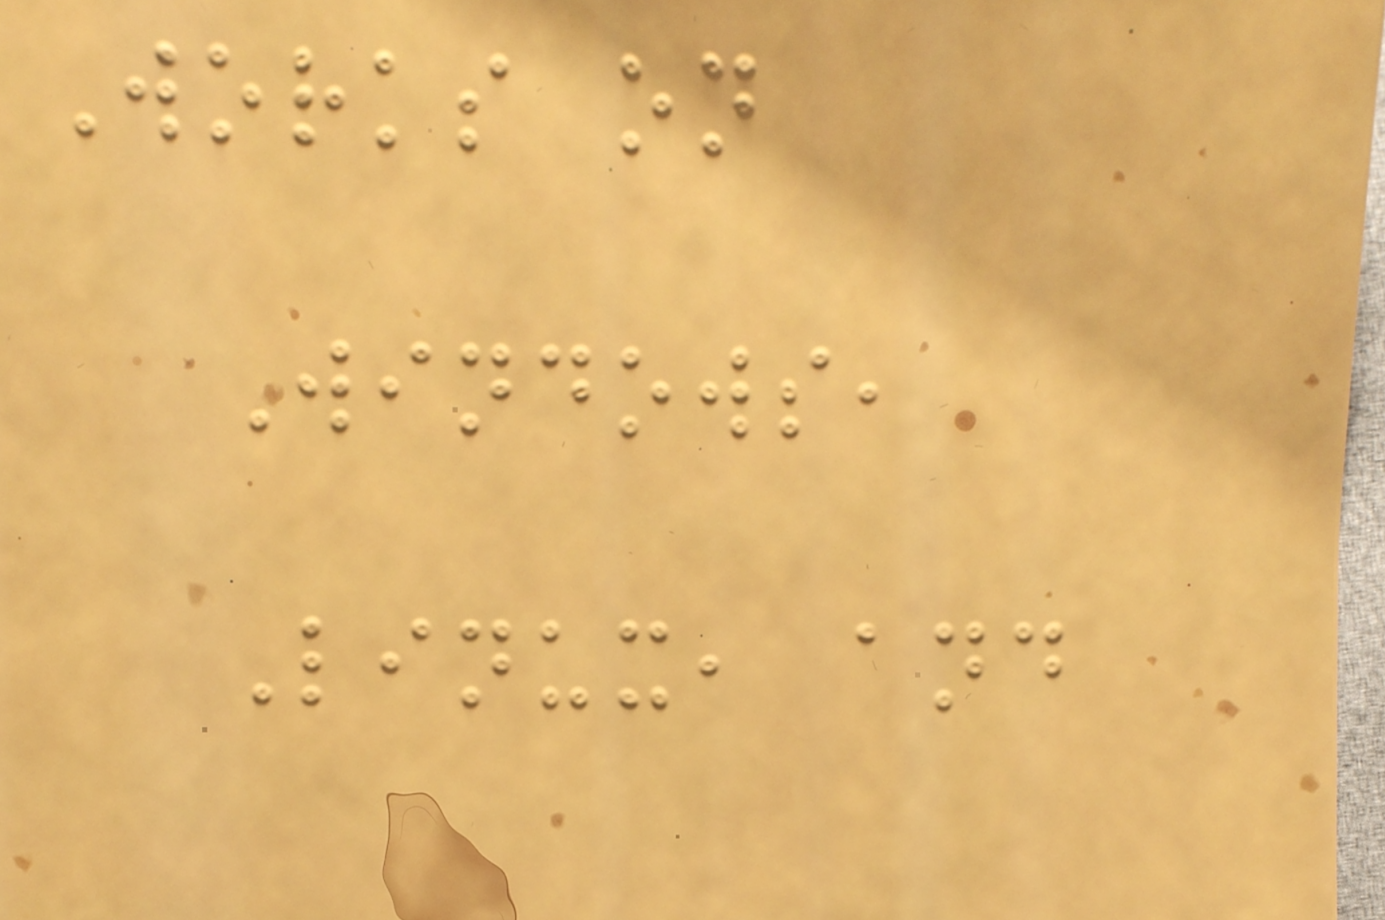Works on
Windows,
Linux, and
